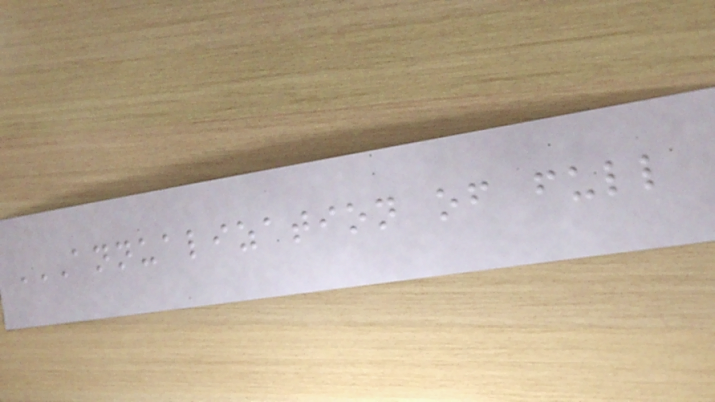ANNUALIZATION OF FULL
